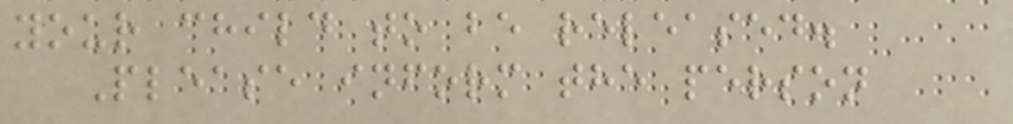your child to be released.
Please inform the person
